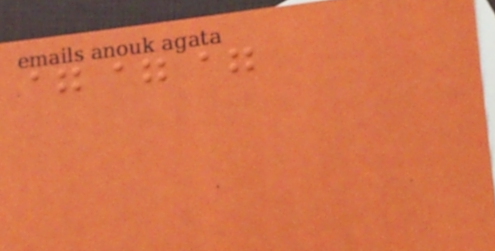===
